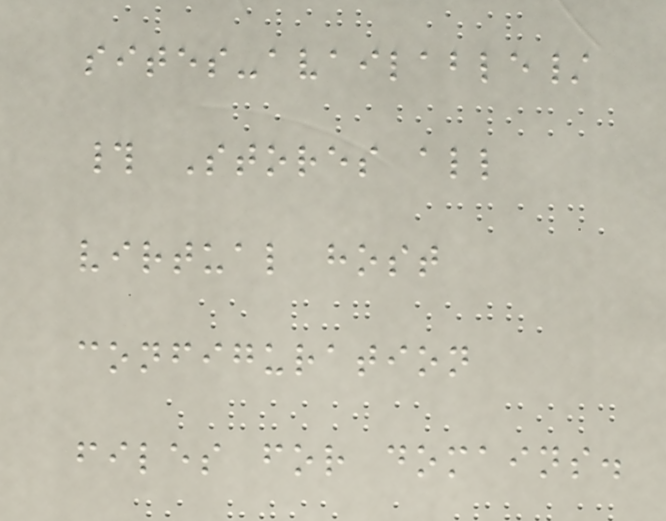sites-available/
# Stores all
virtual host
configuration
files for domains.
